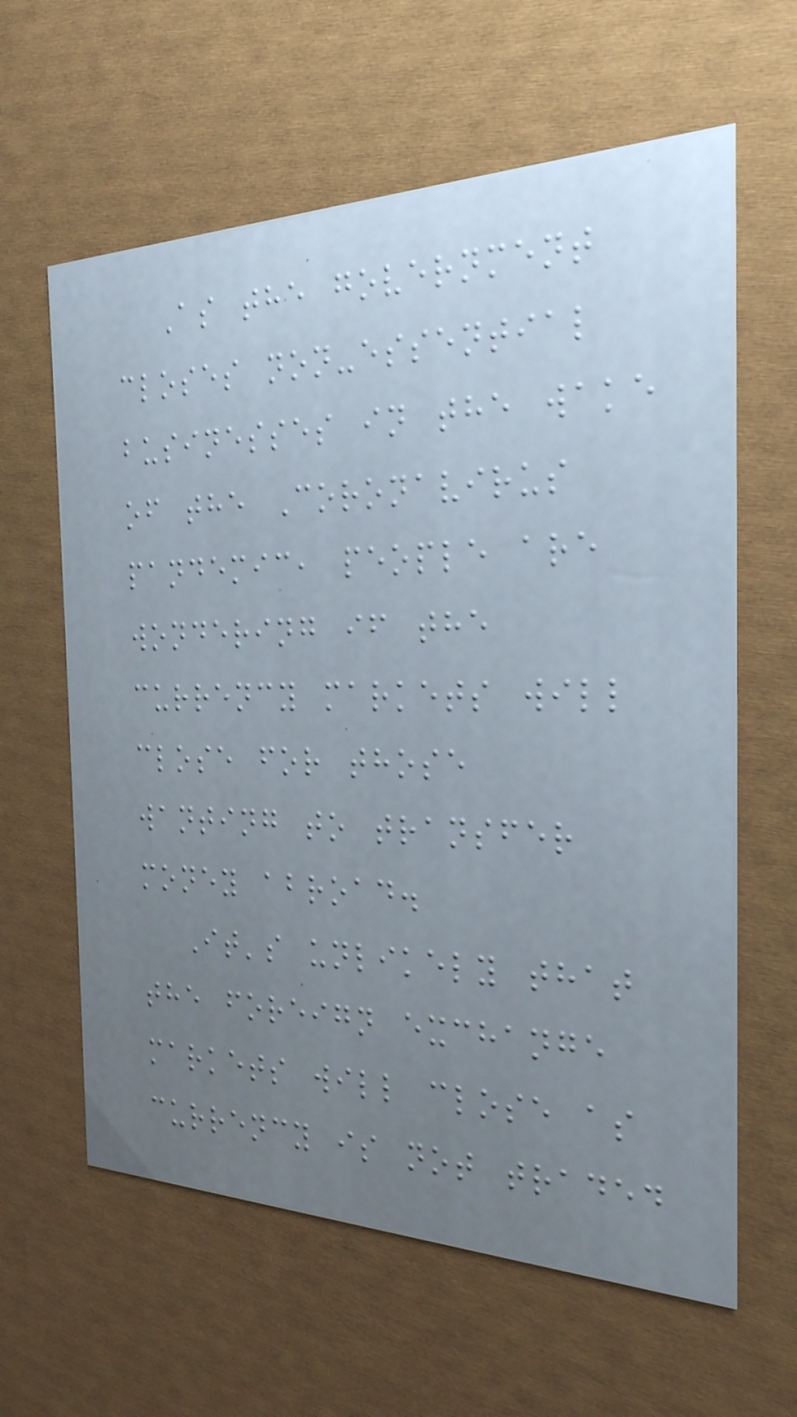As the government
closes non-essential
businesses in the wake
of the Coronavirus
pandemic, people are
wondering if the
currency markets will
close for those
wanting to transfer
money abroad.
It's unlikely that
the foreign exchange
markets will close as
currency is not traded
